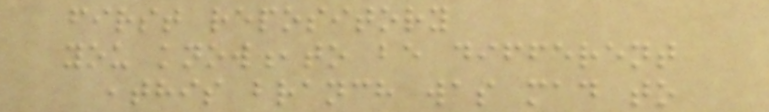first repository
you know,to be different
,this branch was mad to
